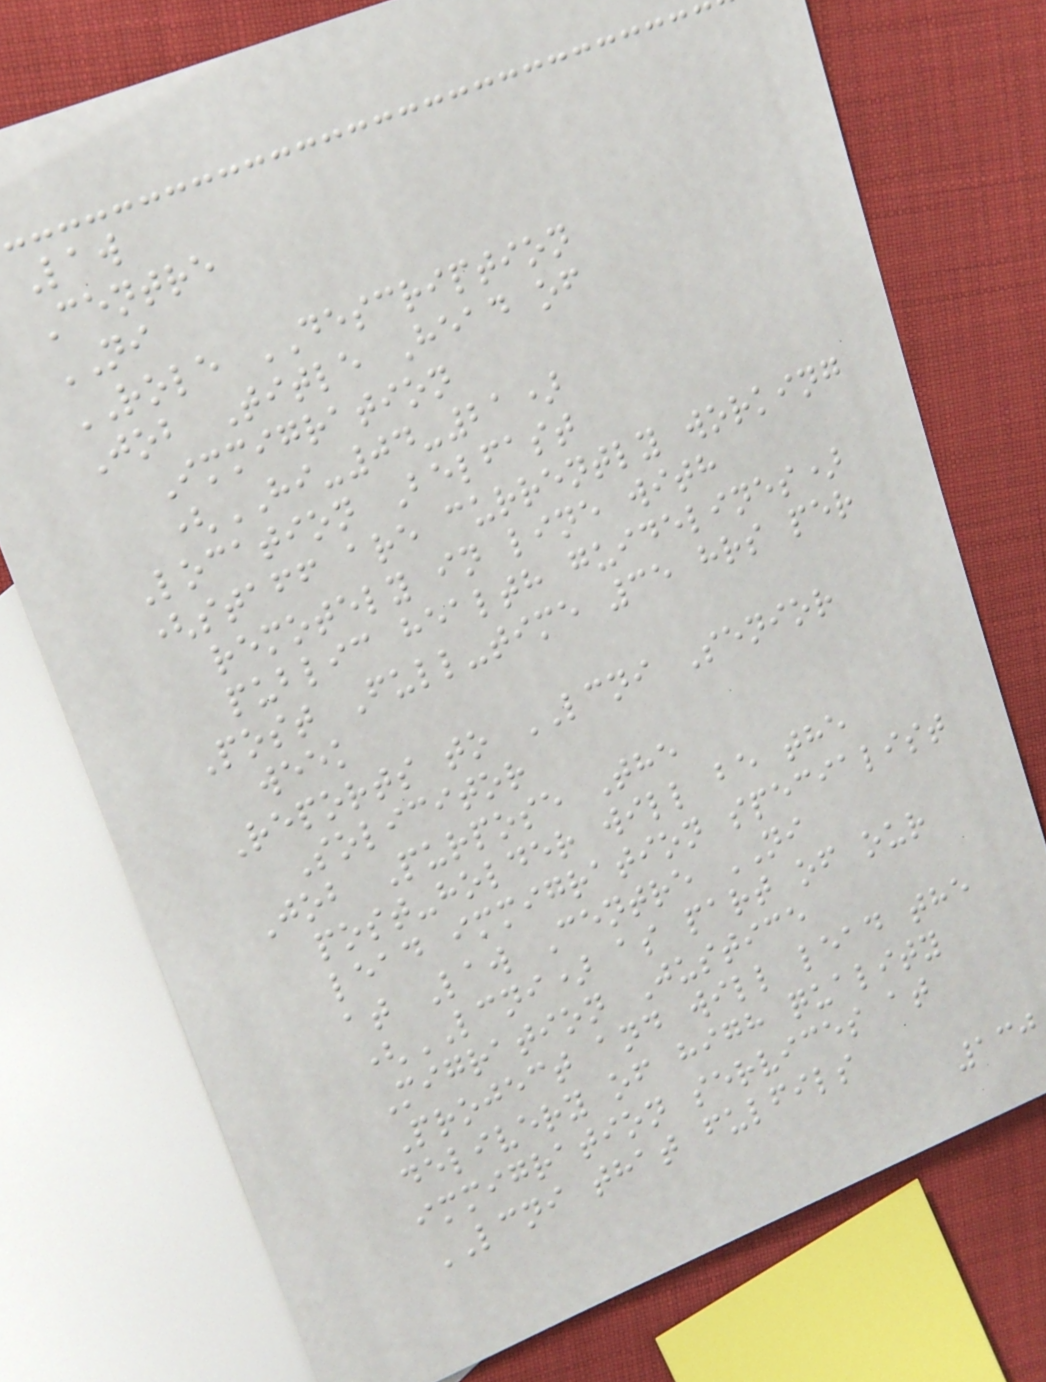Law
Centre
NI
ROLE DESCRIPTION
Job Title Head of
Immigration
(HI-04-21)
Location Belfast
(staff are currently working
remotely in line with
public health guidelines)
Post Full-time 35 hrs per
week
Reports to LCNI Senior
Solicitor
Job Purpose The
post-holder will be the
lead immigration specialist
at Law Centre NI
(LCNI) as part of our
Migration Justice
Project and will lead the
delivery of high quality
immigration services at
LCNI that fulfils
130
